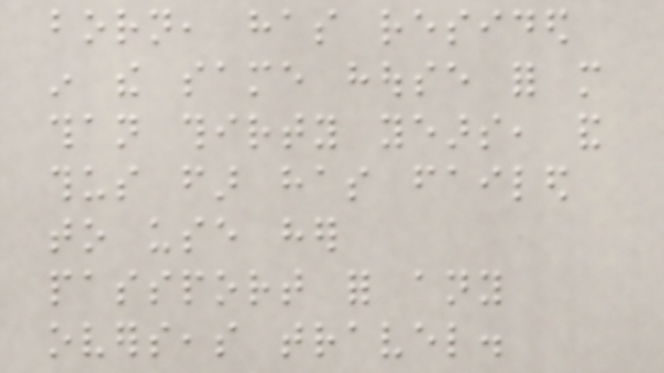born, has resided
in the same house for more
than thirty years, and
thus far has failed
to use her
passport for any
overseas travel.
